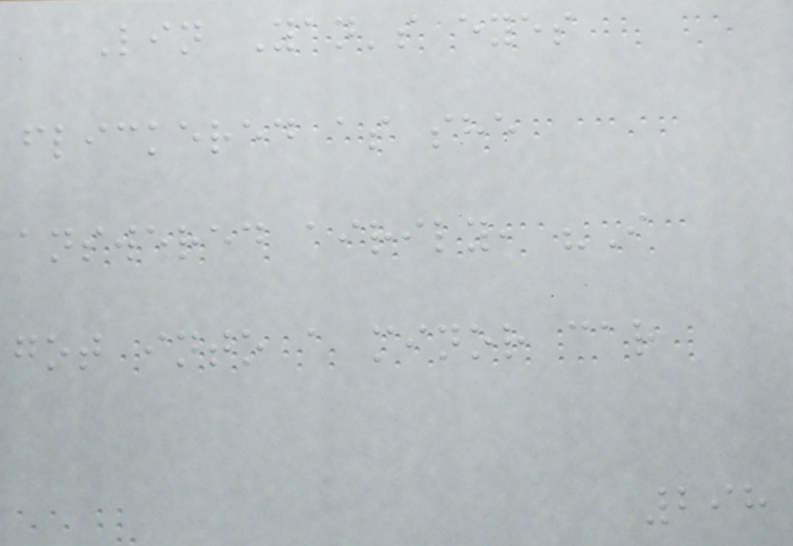Lin Yan's eyes
flickered as she
answered airily, "I
got into a minor car
298
